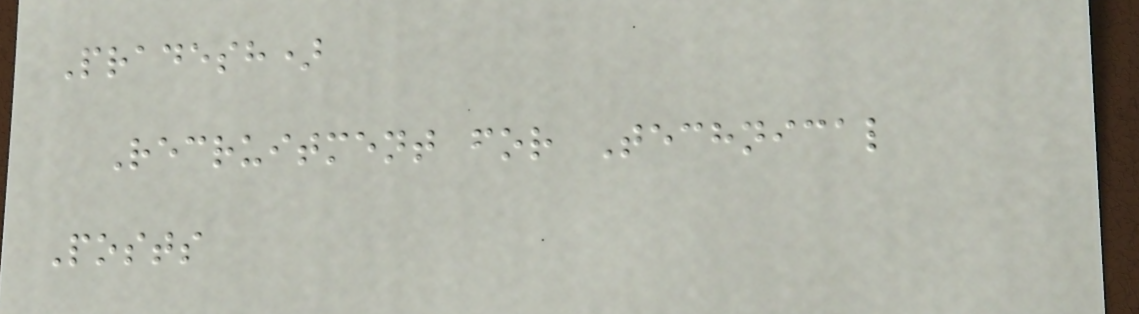Pradesh)
Recruitment for Technical
Posts
